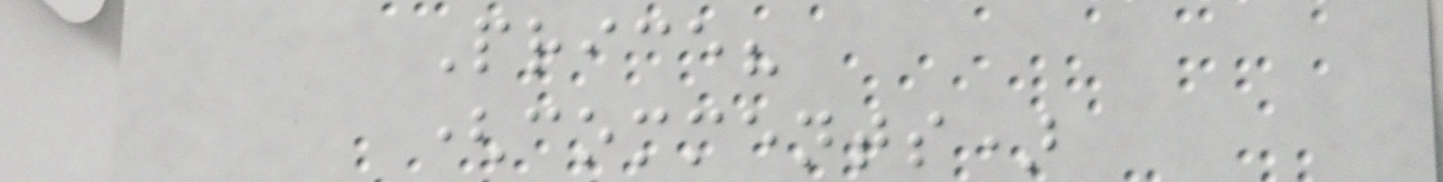Price?
(comments)
